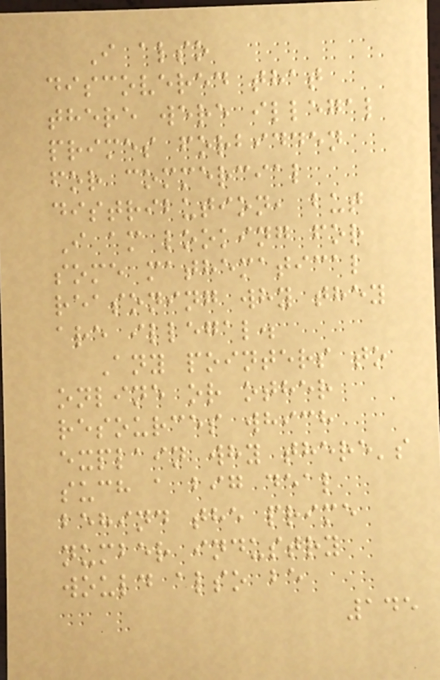I also
discovered that
there were illegal
primes forbidden
for commercial
distribution, but
I am looking for
some mathematical
reasoning why they
are illegal.
Any pointers to
online or other
resources which
explain why there's
such a big deal
behind the prime
number industry
would also be
145
